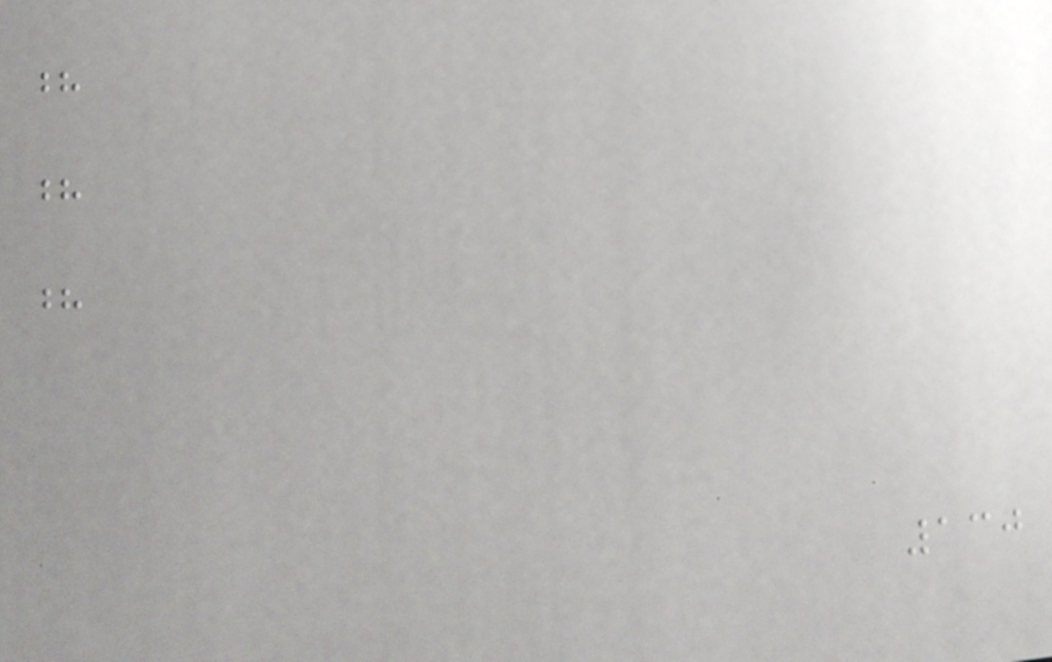?
?
?
130
